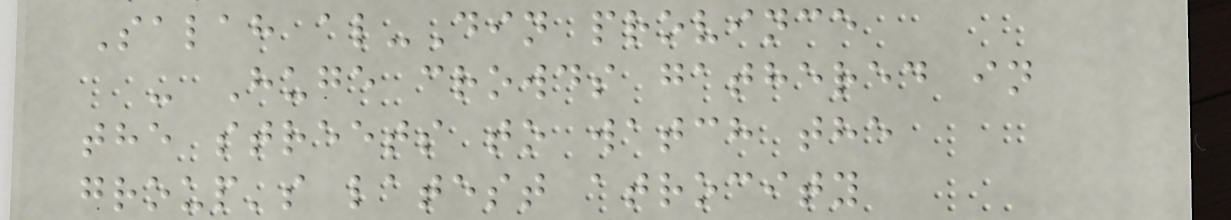Salah al-Din province
- Huge crowds gathered in
the streets to watch the
group's latest atrocity
